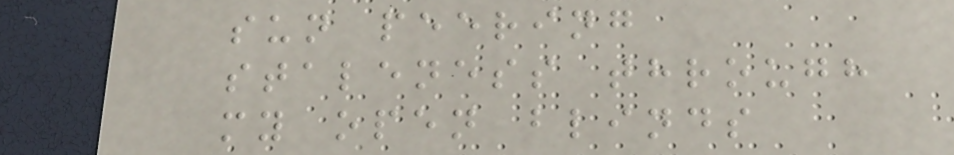sun peering
staleness through
my open blinds
